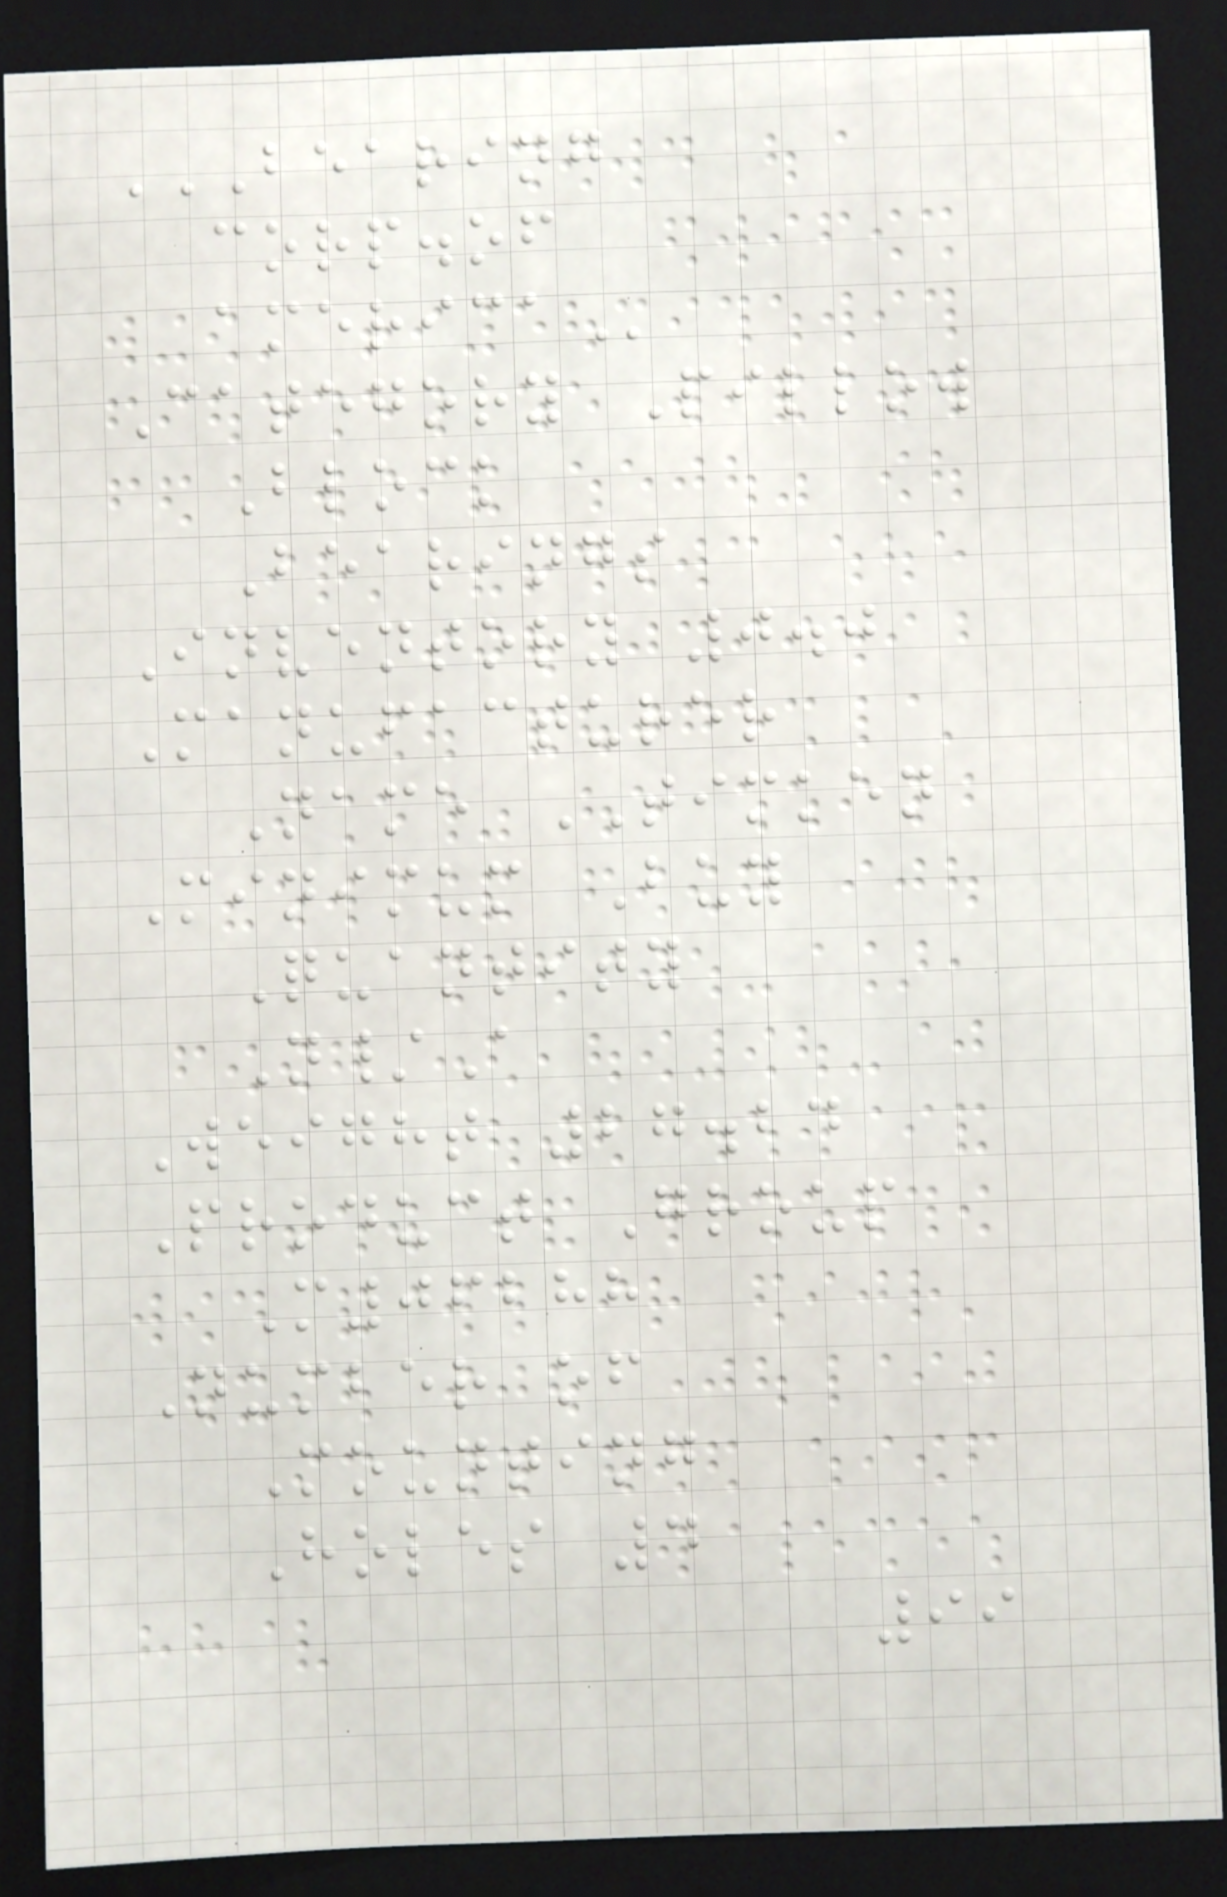BEARING
CORP.OF
AMERICA
Category Pillow
Block
Bearings
Inventory 0.0
Manufacturer
Name TIMKEN
Minimum Buy
Quantity
N/A
Weight 27.24
Product Group
M06288
Number of
Mounting
Holes 4
99
